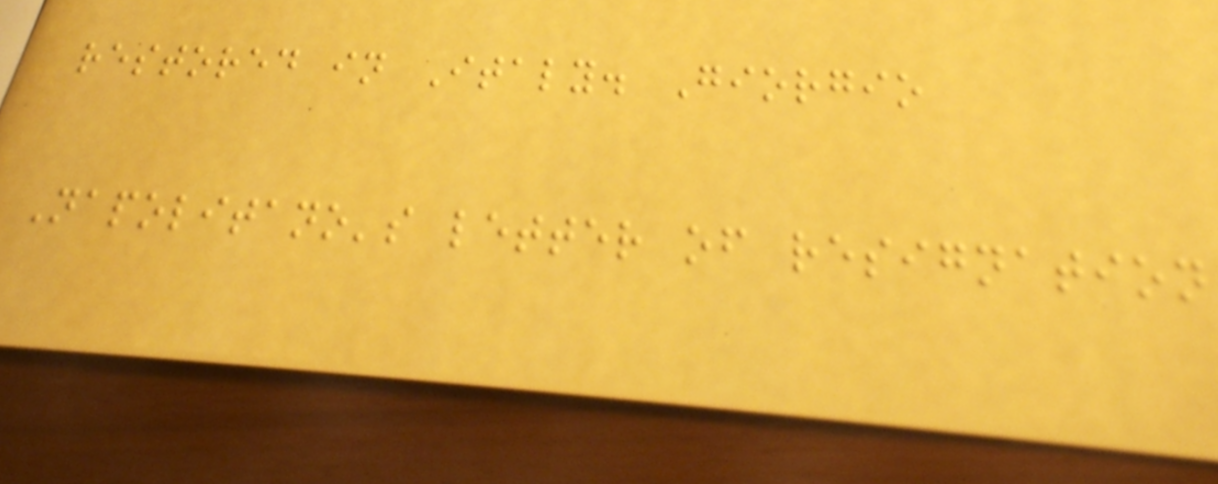restored in Italy. Giorgio
Napolitano's letter of resignation
